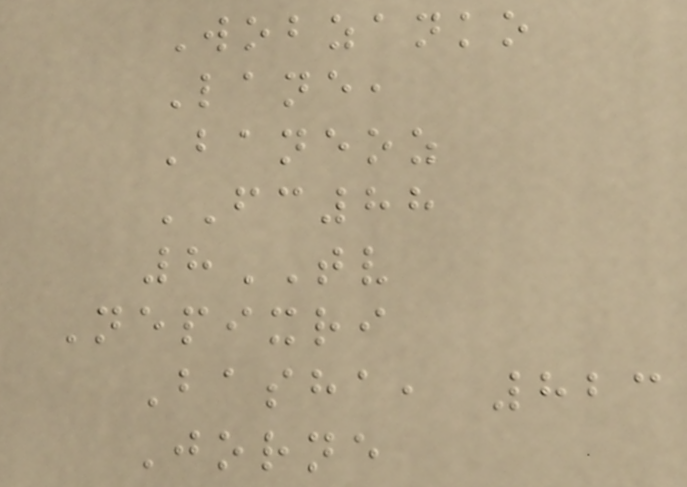Wobzanko
Lane,
Baneoz
FC88
8TV
Nepixri
Basha, 823
Jorne
